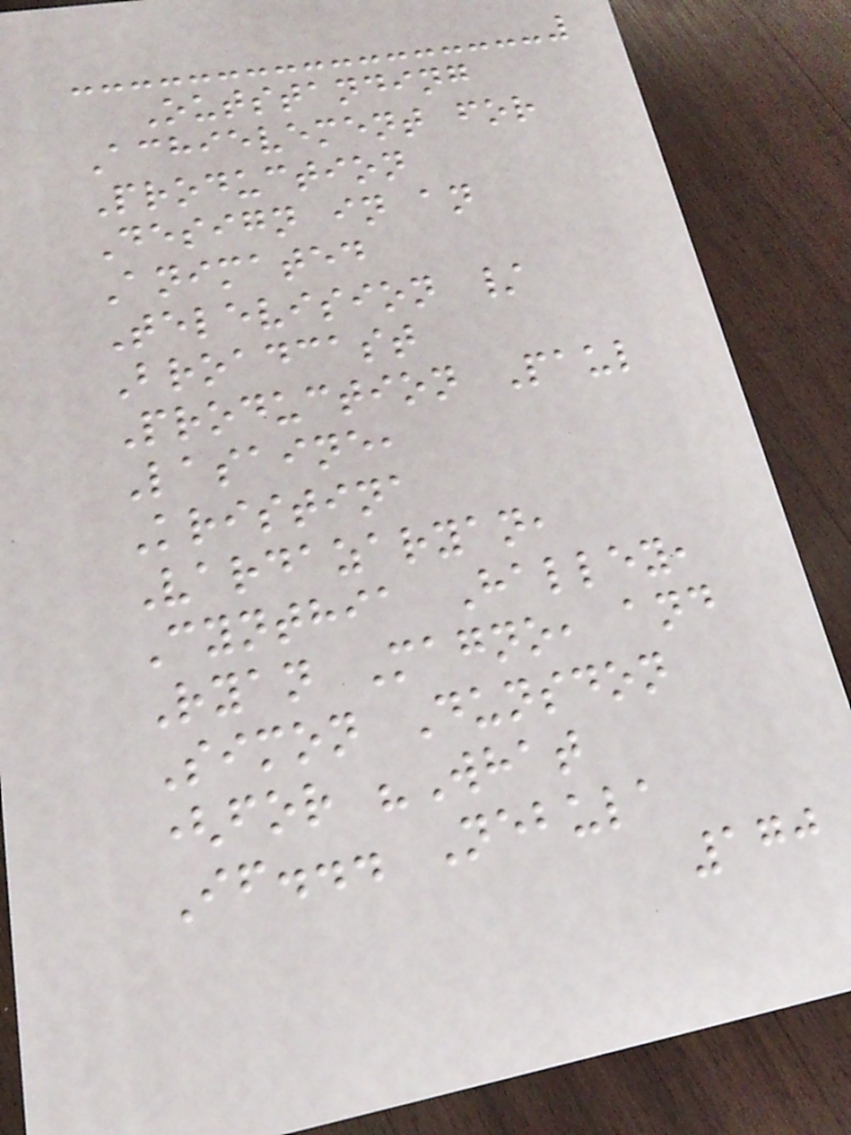Outstanding
Achievement for
Production
Design in an
Animated
Television /
Broadcast
Production Paul
Lasaine,
Kristina
Vardazaryan,
Cynthia Halley,
Ryan Magno, and
Simon Dunsdon
(for "What
If... Nebula
170
